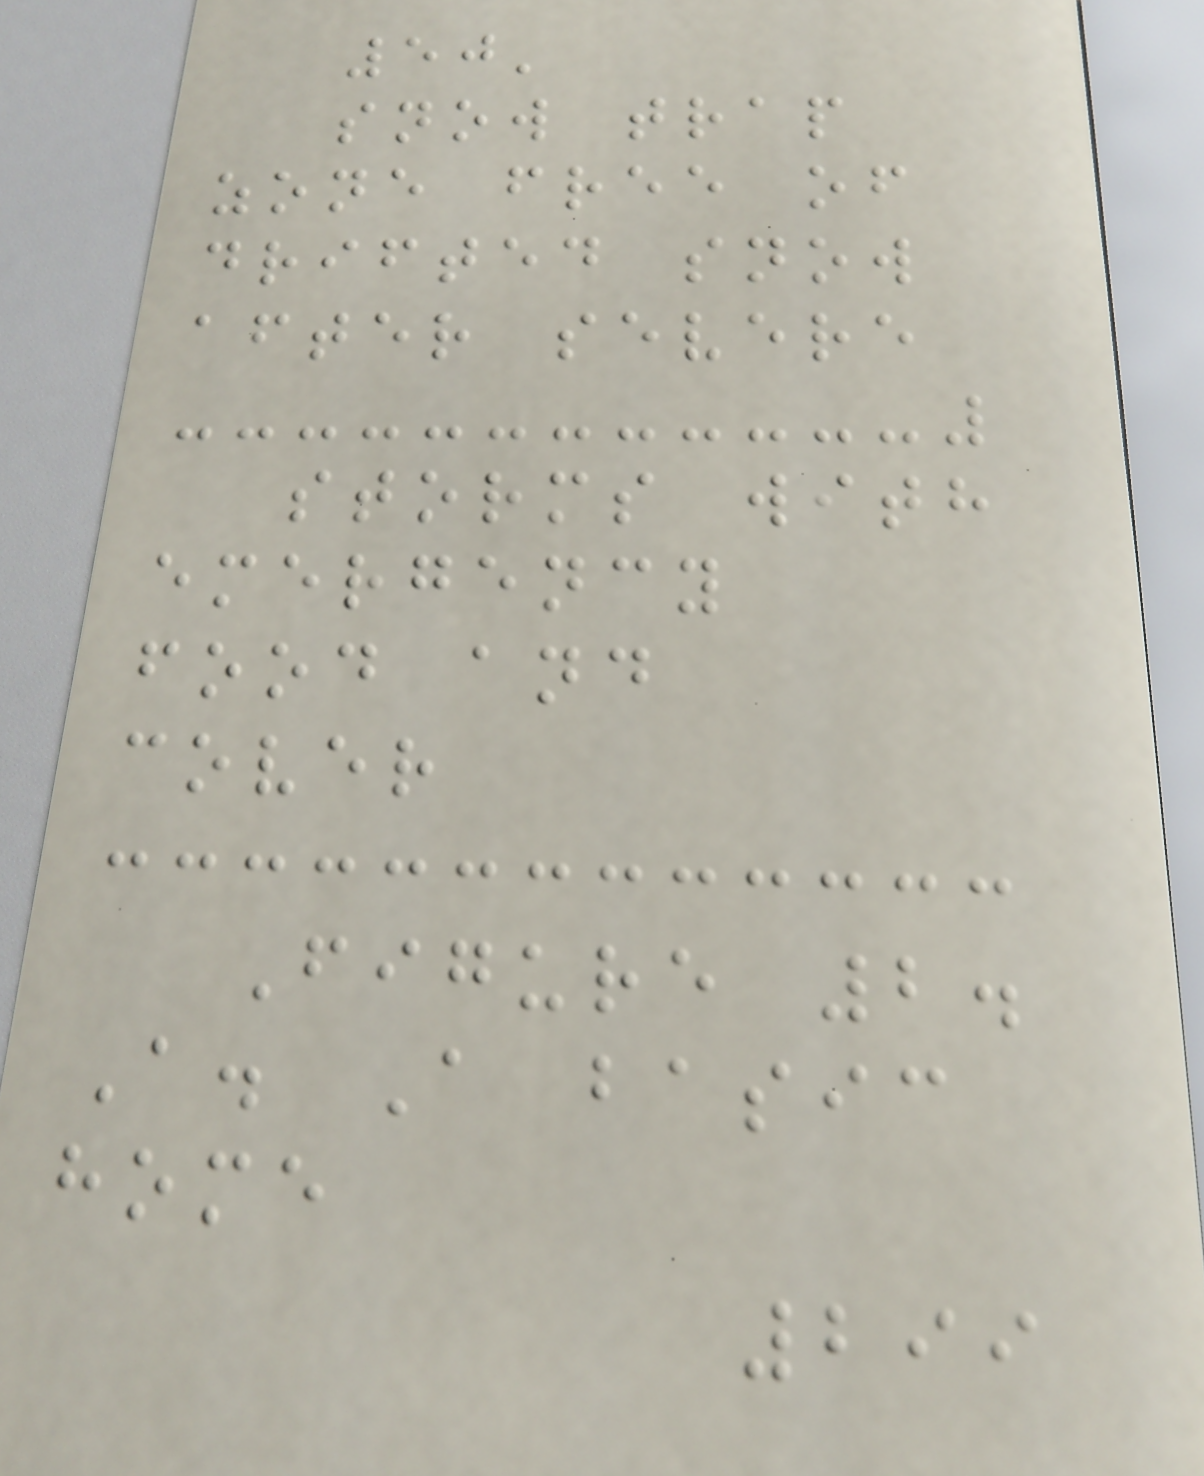50'
snow trap
zone free of
drifted snow
after severe
storms with
emergency
food and
cover
Figure 2.
A. A basic
home
299
